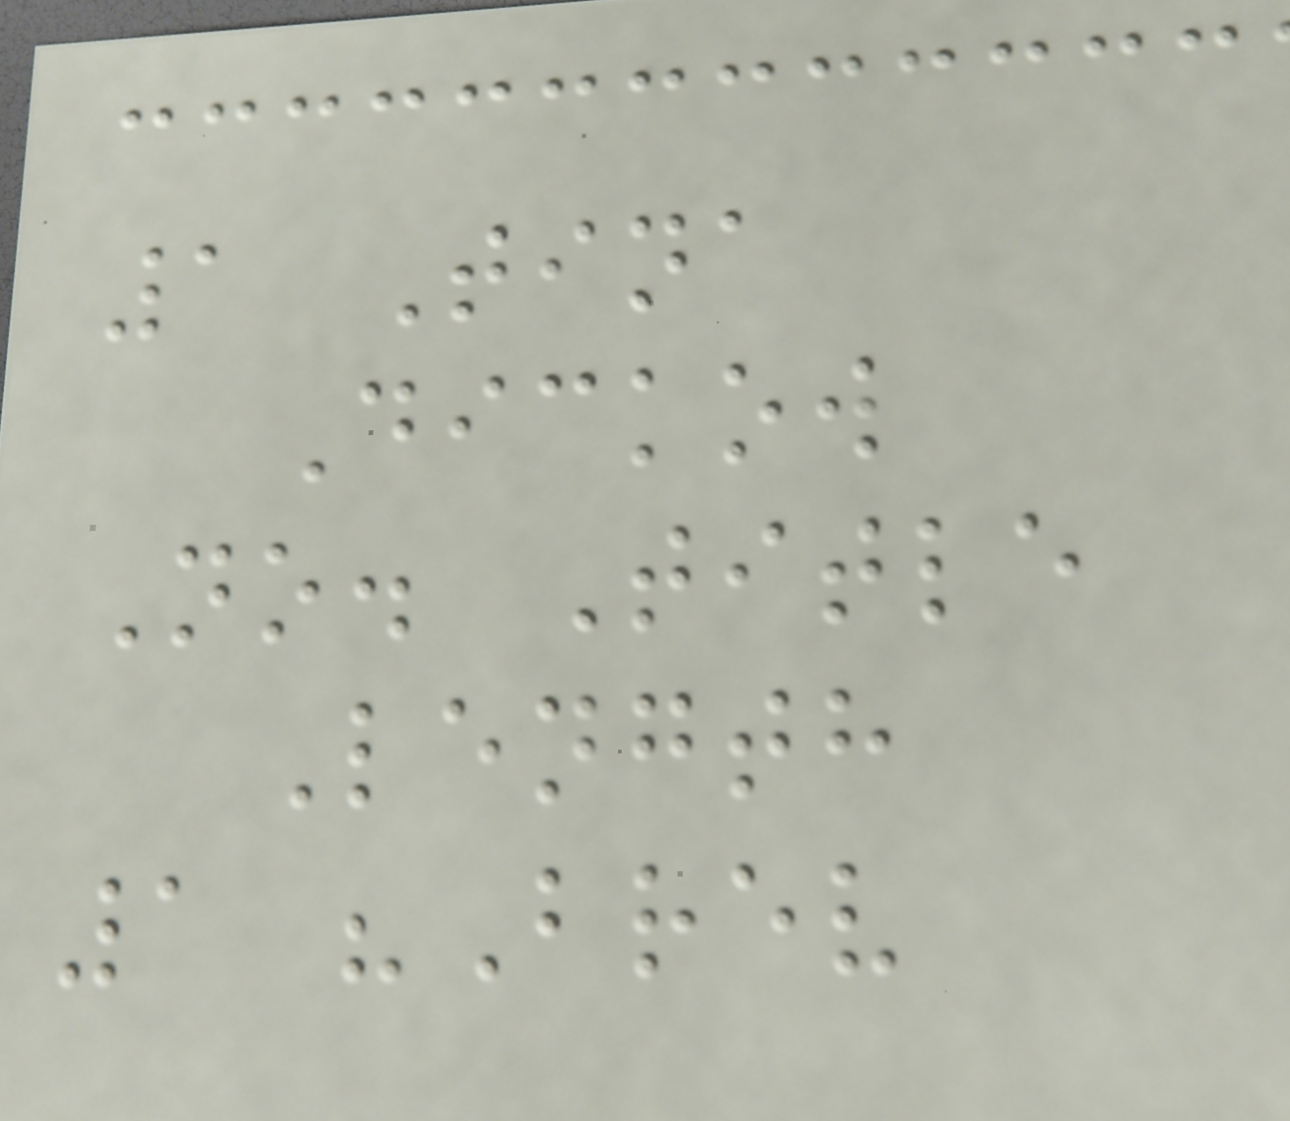1 Tina
Dickow
No. Title
Length
1 "Brev
